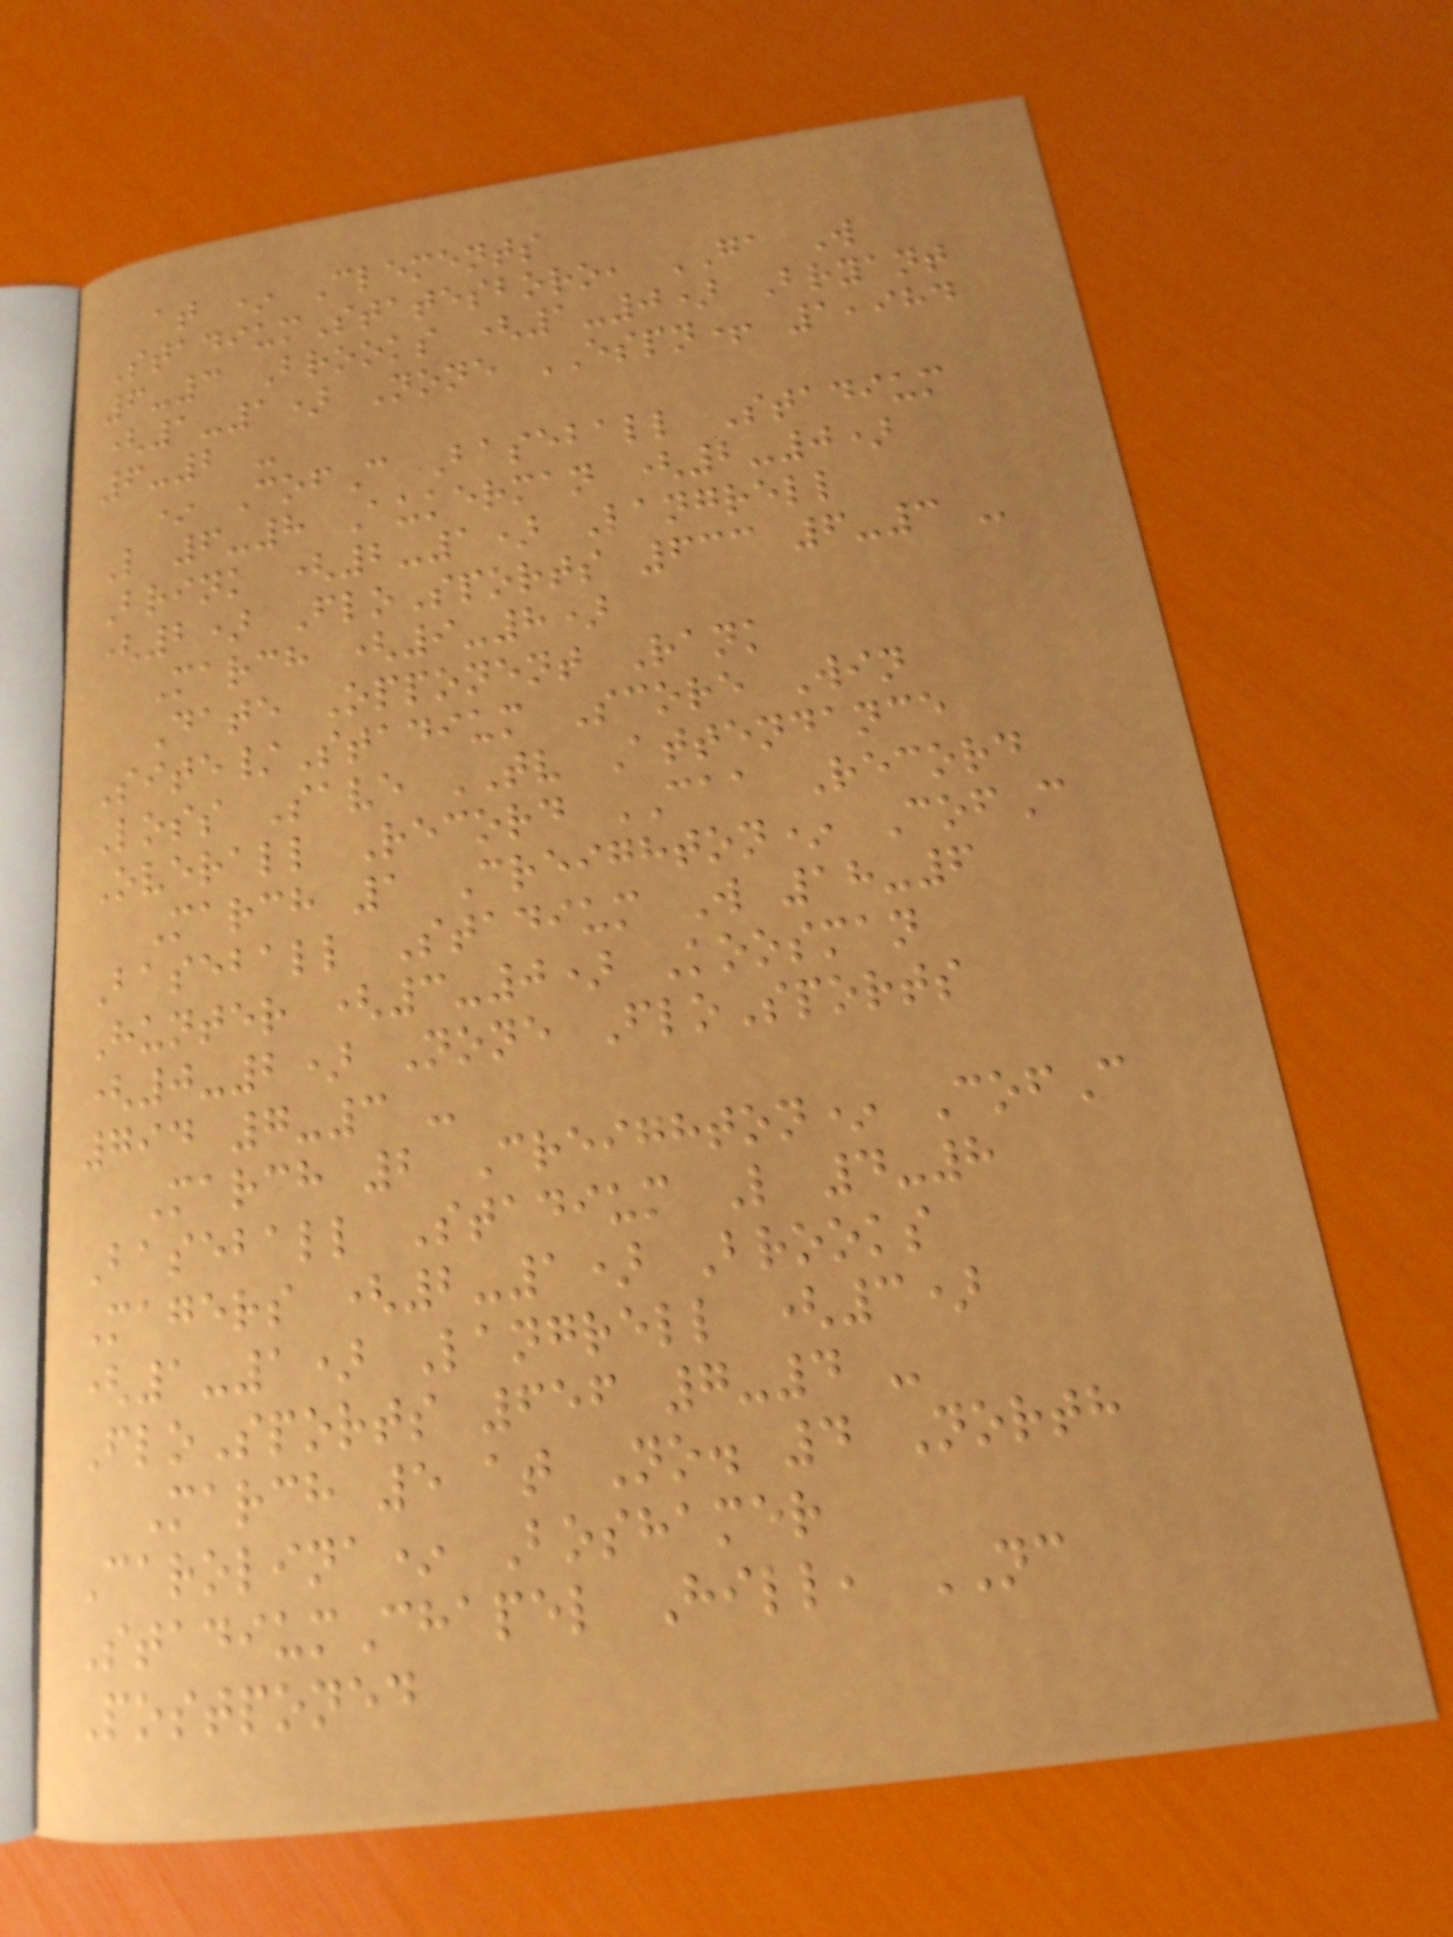at * Clements
StadiumStatesboro, GA W
6-3 Brooks (1-0) Bryant
(1-1) None ESPN+ 1,984
6-2 -
* CofC Baseball Stadium
L 6-8 Aukerman (2-0)
Brink (2-1) Langrell
(2) FloSports 633 6-3 -
March (9-8)
Date Opponent Rank
Site/Stadium Score Win
Loss Save TV Attendance
Overall Record CAA Record
March 1 Creighton* CofC
Baseball Stadium W 18-6
Hunter (3-0) Koosman
(0-2) None FloSports
794 7-3 -
March 2 Creighton* CofC
Baseball Stadium L 4-8
Magers (2-1) Brooks
(1-1) Langrell (3)
FloSports 656 7-4 -
March 5 at No. 4 North
Carolina* Boshamer
StadiumChapel Hill, NC
Postponed
